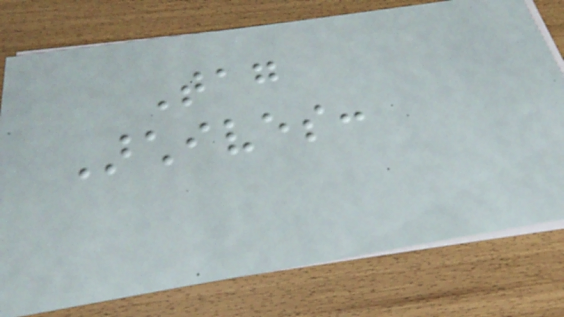Tag
Archives:
